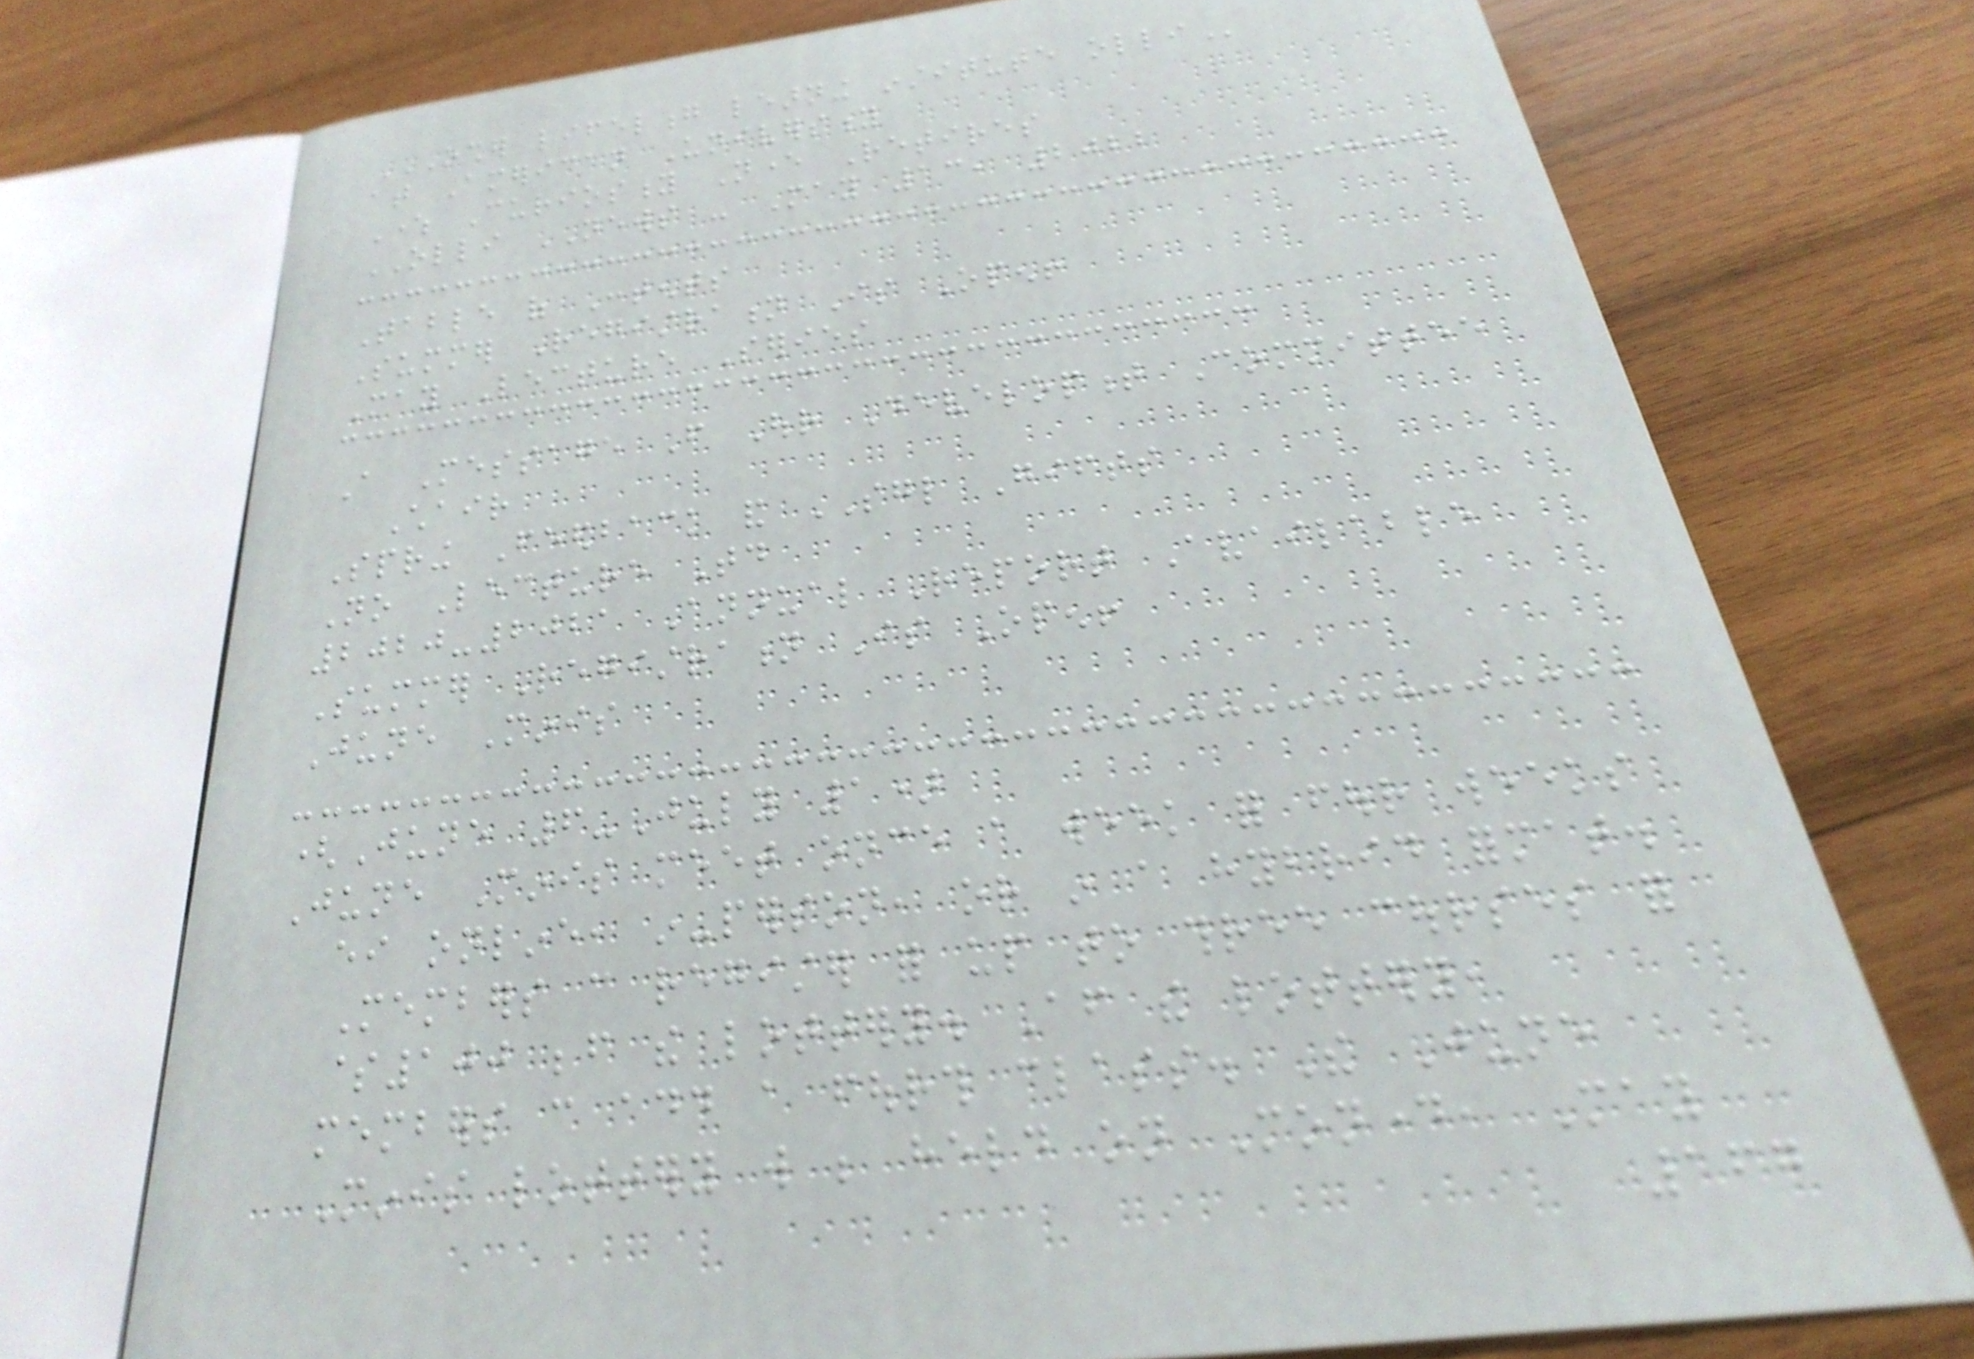OSHER LIFELONG LEARNING INSTITUTE OLLI
at American University
Where Curiosity Never Retires
OLLI NEWS - May 13, 2022
Table of Contents
Summer Registration Is Open!
May Lecture Series
A Message From Our Development Committee
Chair
Spring Feedback and SGL Gifts
No Lecture Today
2020-2021 Annual Report Available
Summer Registration Is Open!
June Minis
(June 6-July 1)
June Minis meet once a week for four weeks
either online, in-person, or in a hybrid format.
Members can register for up to three courses for
$100 before the lottery. After the lottery,
members can add a fourth class. The June
Minis lottery will be held on Monday, May
167
